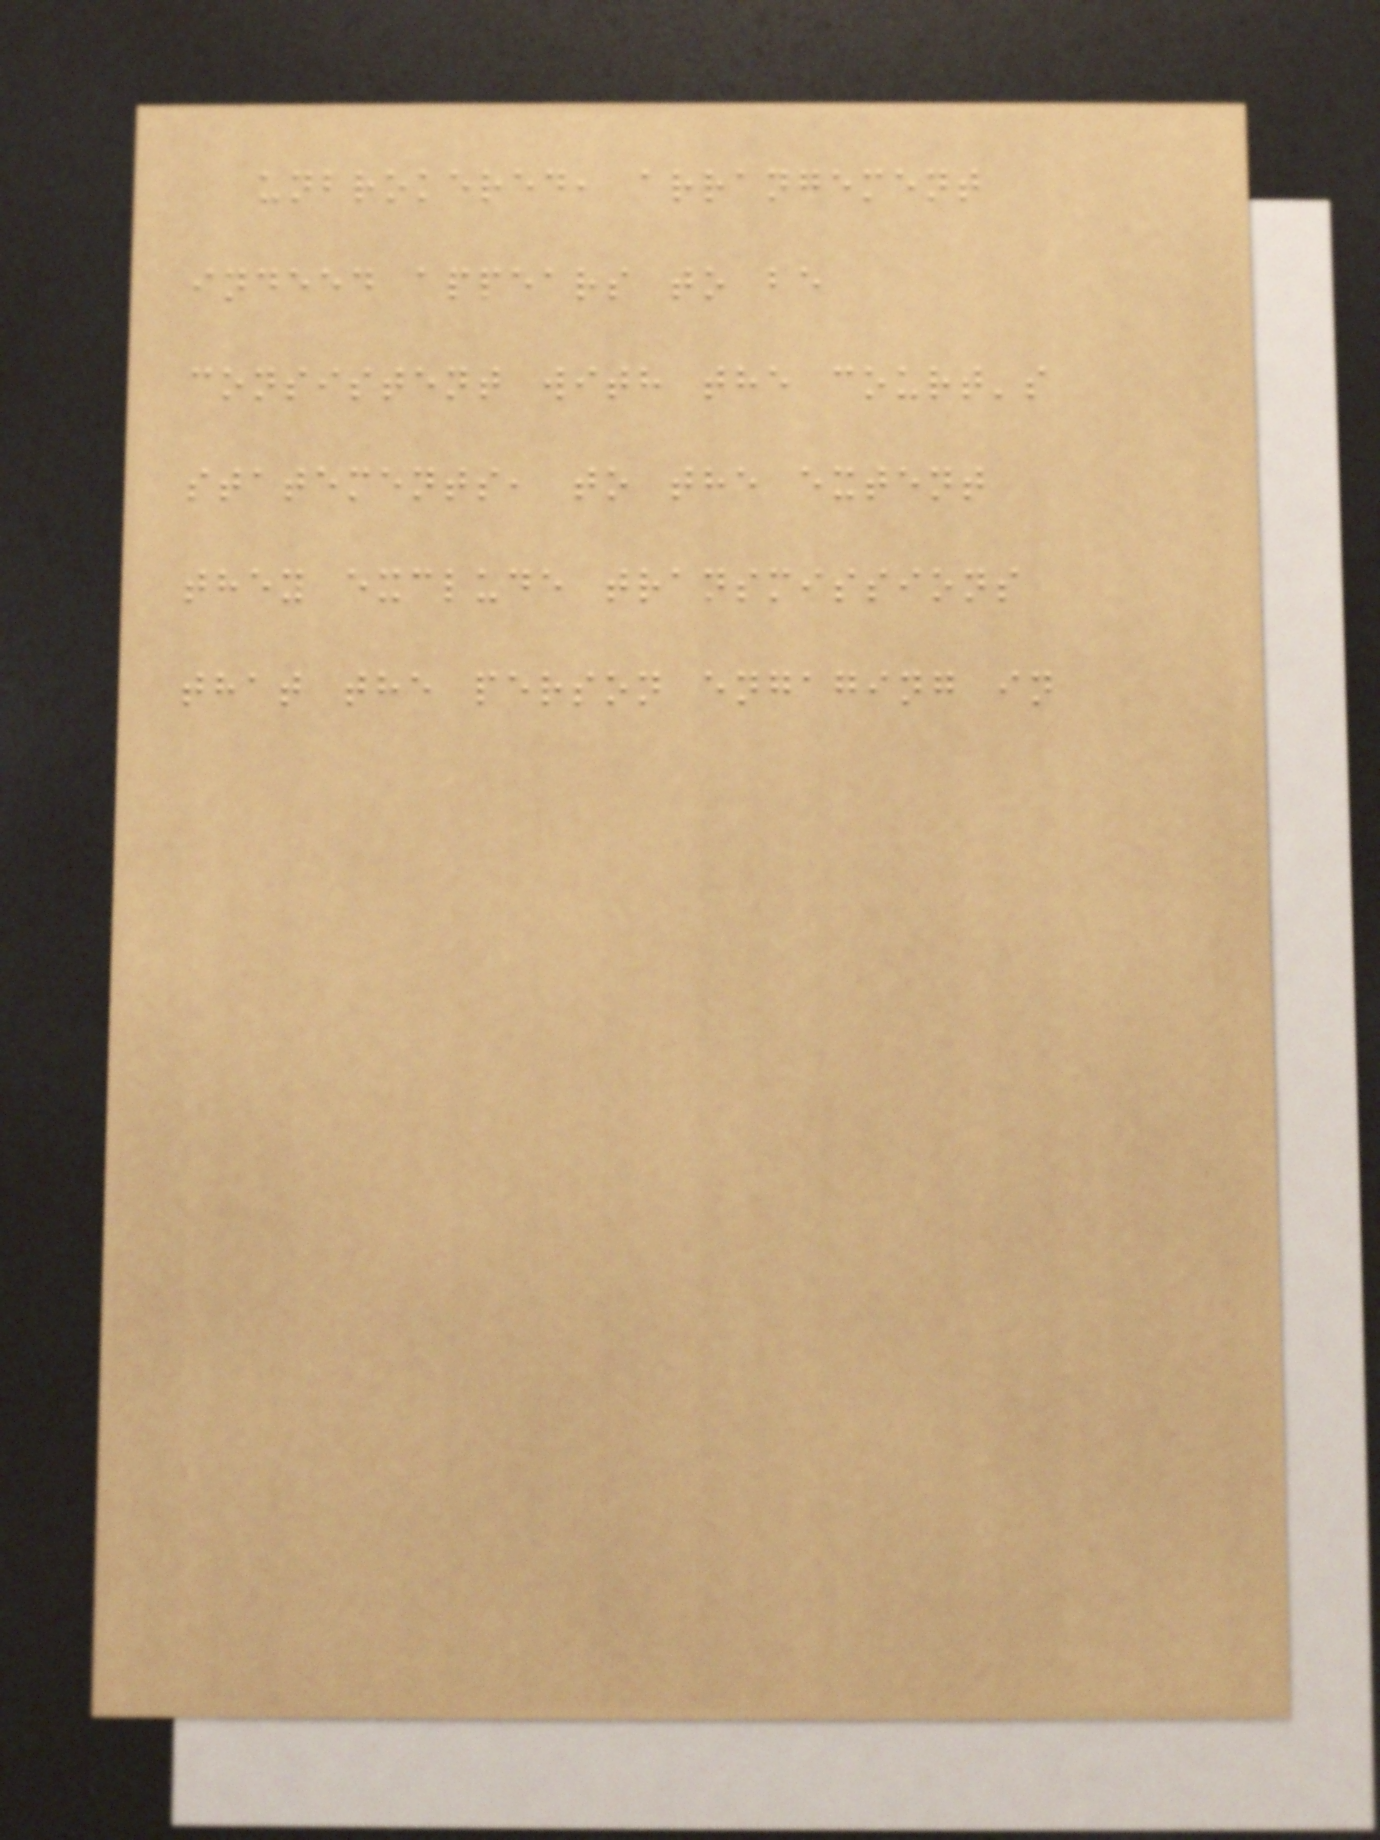unbrokered, arrangement
indeed appears to be
consistent with the court's
statements, to the extent
they exclude transmissions
that the person engaging in
